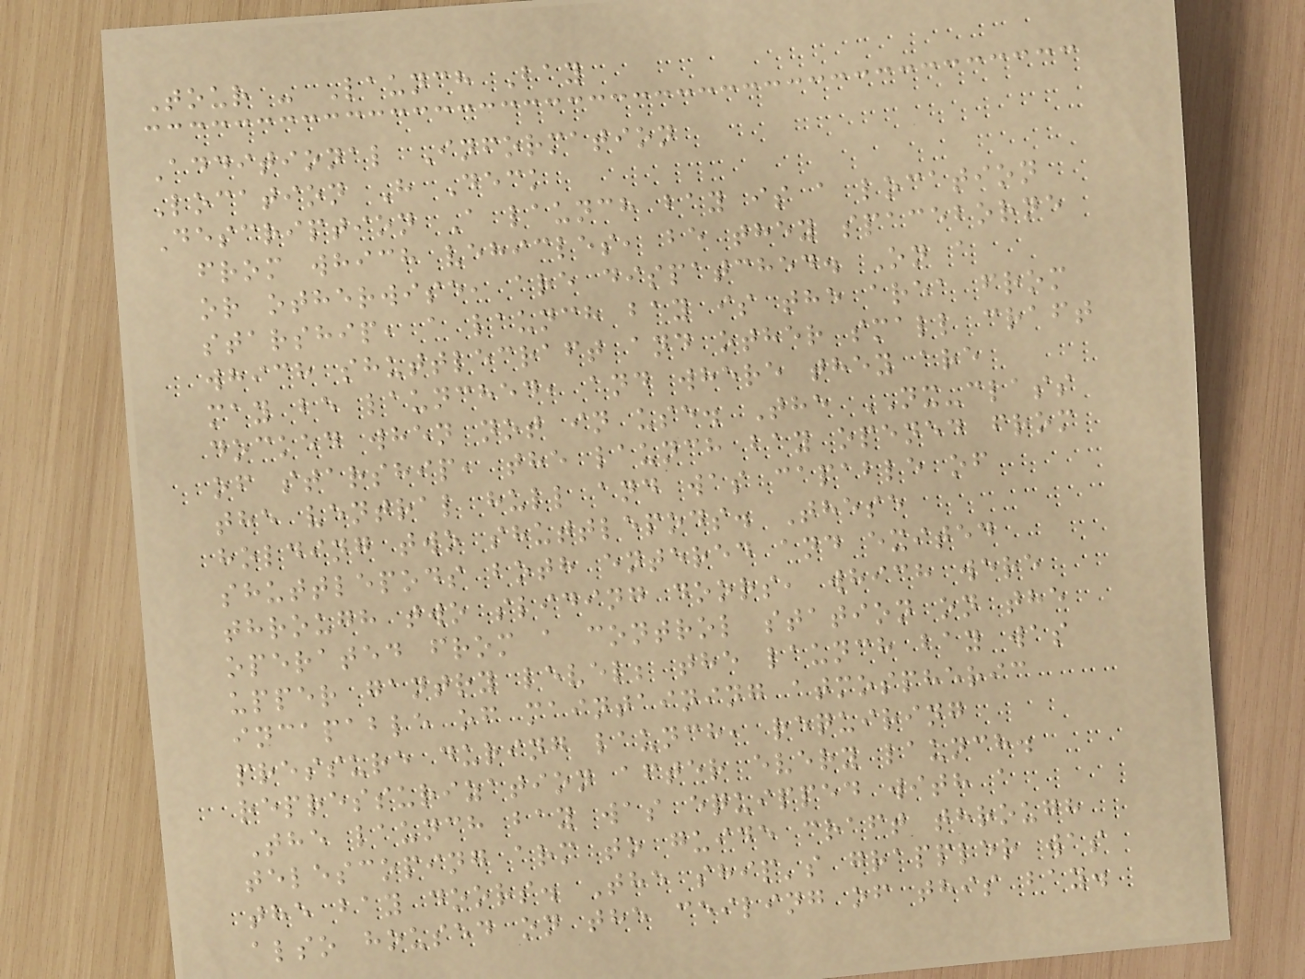Tour - Launch Bay
Additional Information
Location H Deck
Description A launch bay is a location
from which vehicles, be they spaceborne
or otherwise, are dispatched. On a
starship, a launch bay is the area from
which shuttlecraft and other small craft
may be launched, and where they are
docked when not in use. The NX-class
of starship, the launch bay opened from
the ventral hull and was capable of
holding two shuttlepods. These
shuttlepods both entered and exited
through two sliding doors, which were
operated from a control station on the
upper gantry level; the launch bay was
incapable of maintaining atmospheric
pressure during launch, requiring
repressurization after every launch.
The launch bay was equipped with a
telescoping arm to guide craft through
the bay doors. The ship's grappler was
also housed on the ceiling of this bay.
